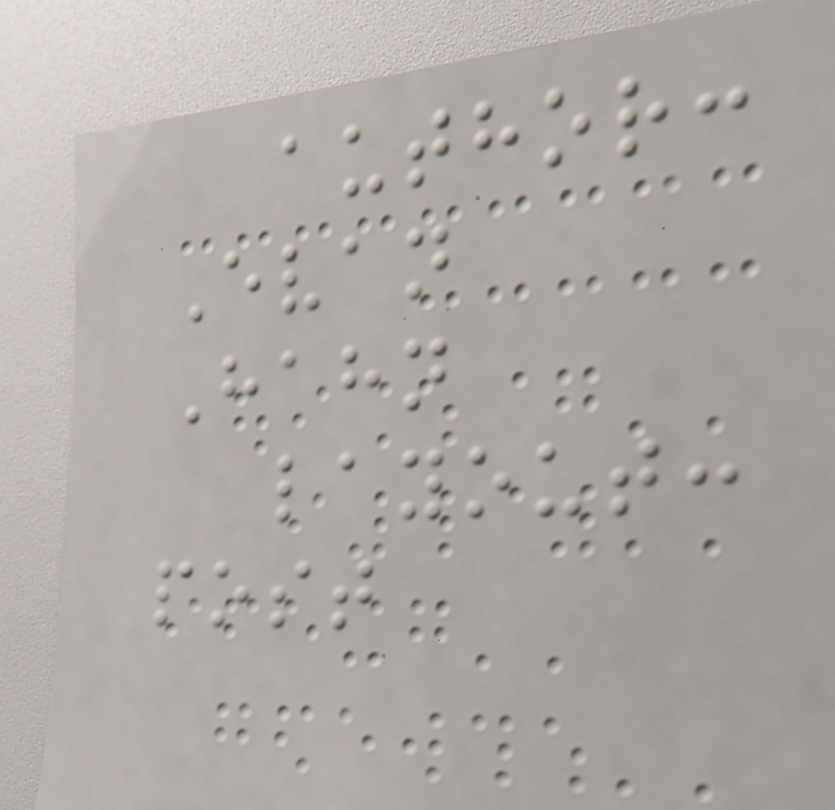author:
Evan
Hahn
layout:
post
